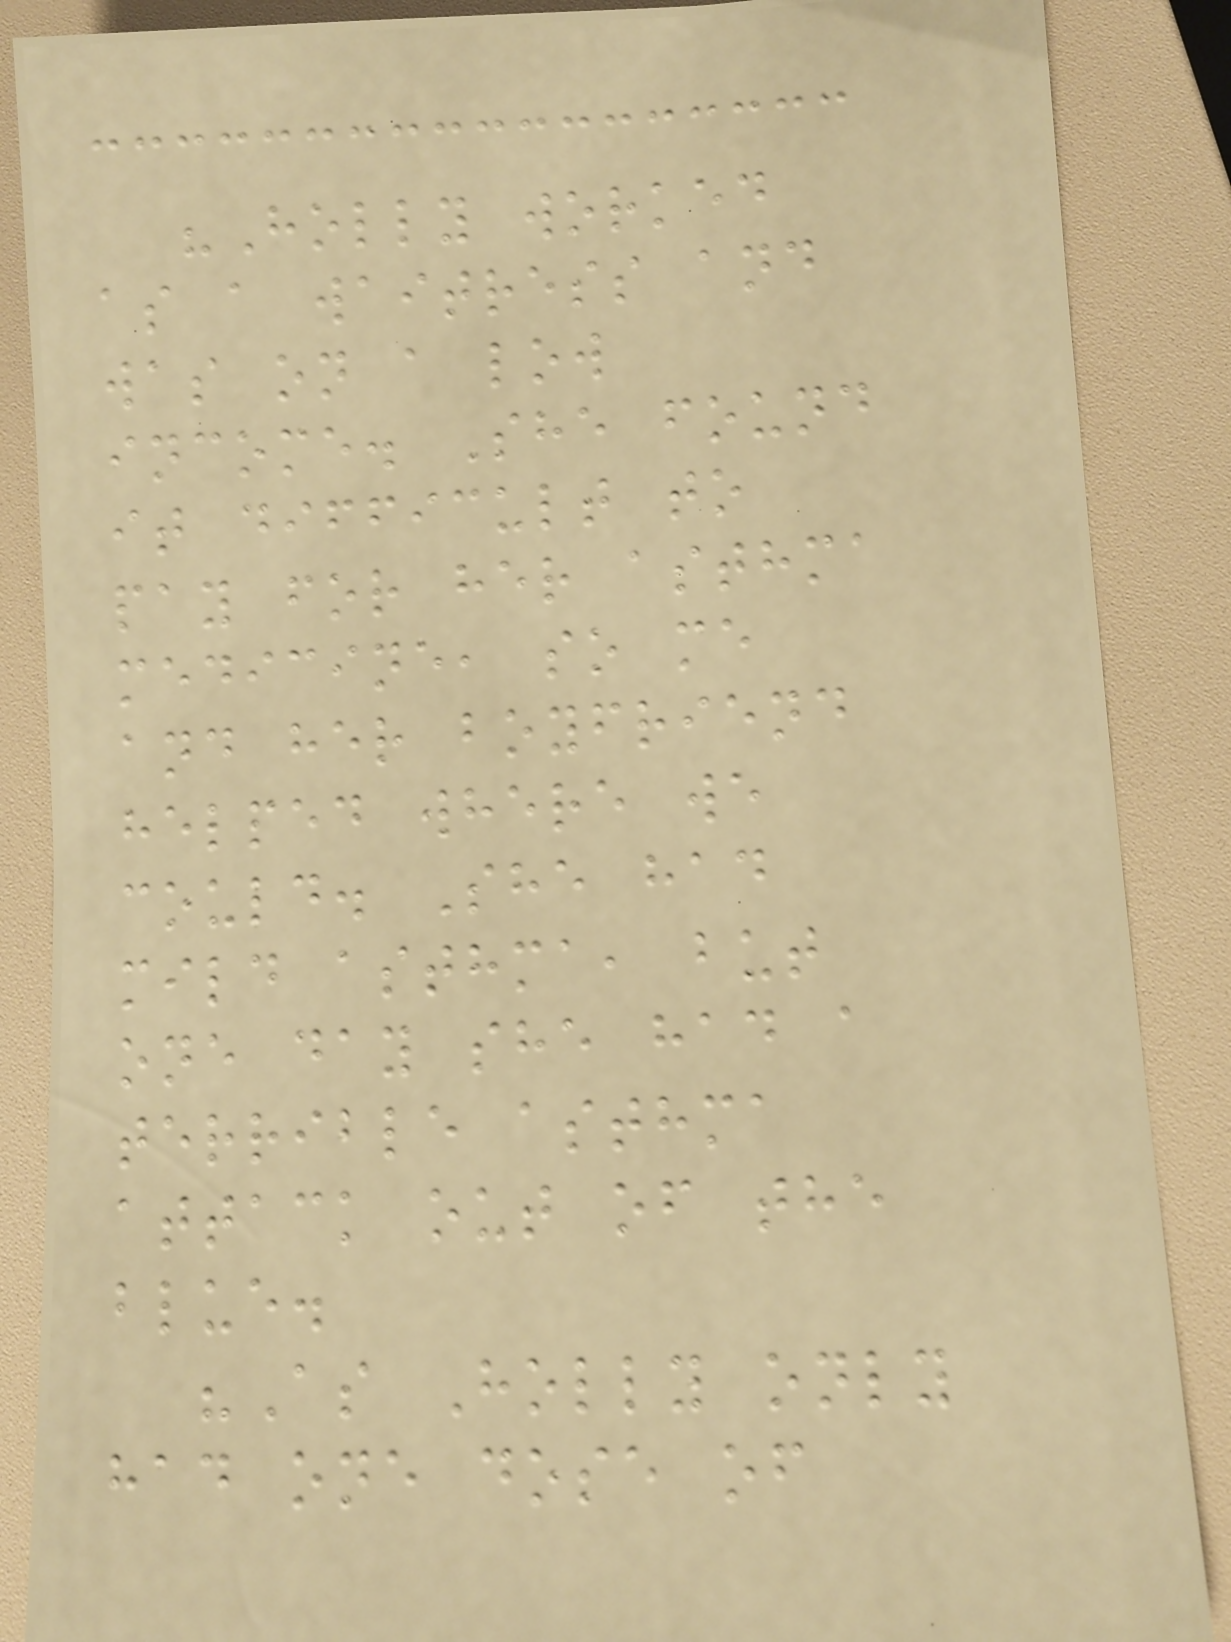"Holly worked
as a waitress and
was on a low
income. She found
it difficult to
pay for her asthma
medicine, so me
and her boyfriend
helped where we
could. She had
mild asthma, but
one day she had a
terrible asthma
attack out of the
blue.
"As Holly only
had one dose of
